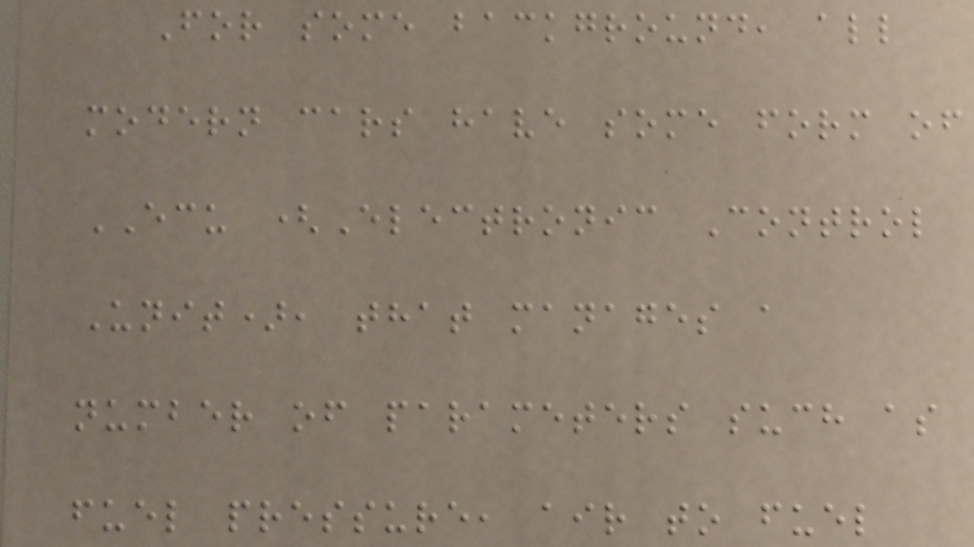For some background, all
modern cars have some form of
ECU (Electronic Control
Unit), that manages a
number of parameters such as
fuel pressure, air to fuel
